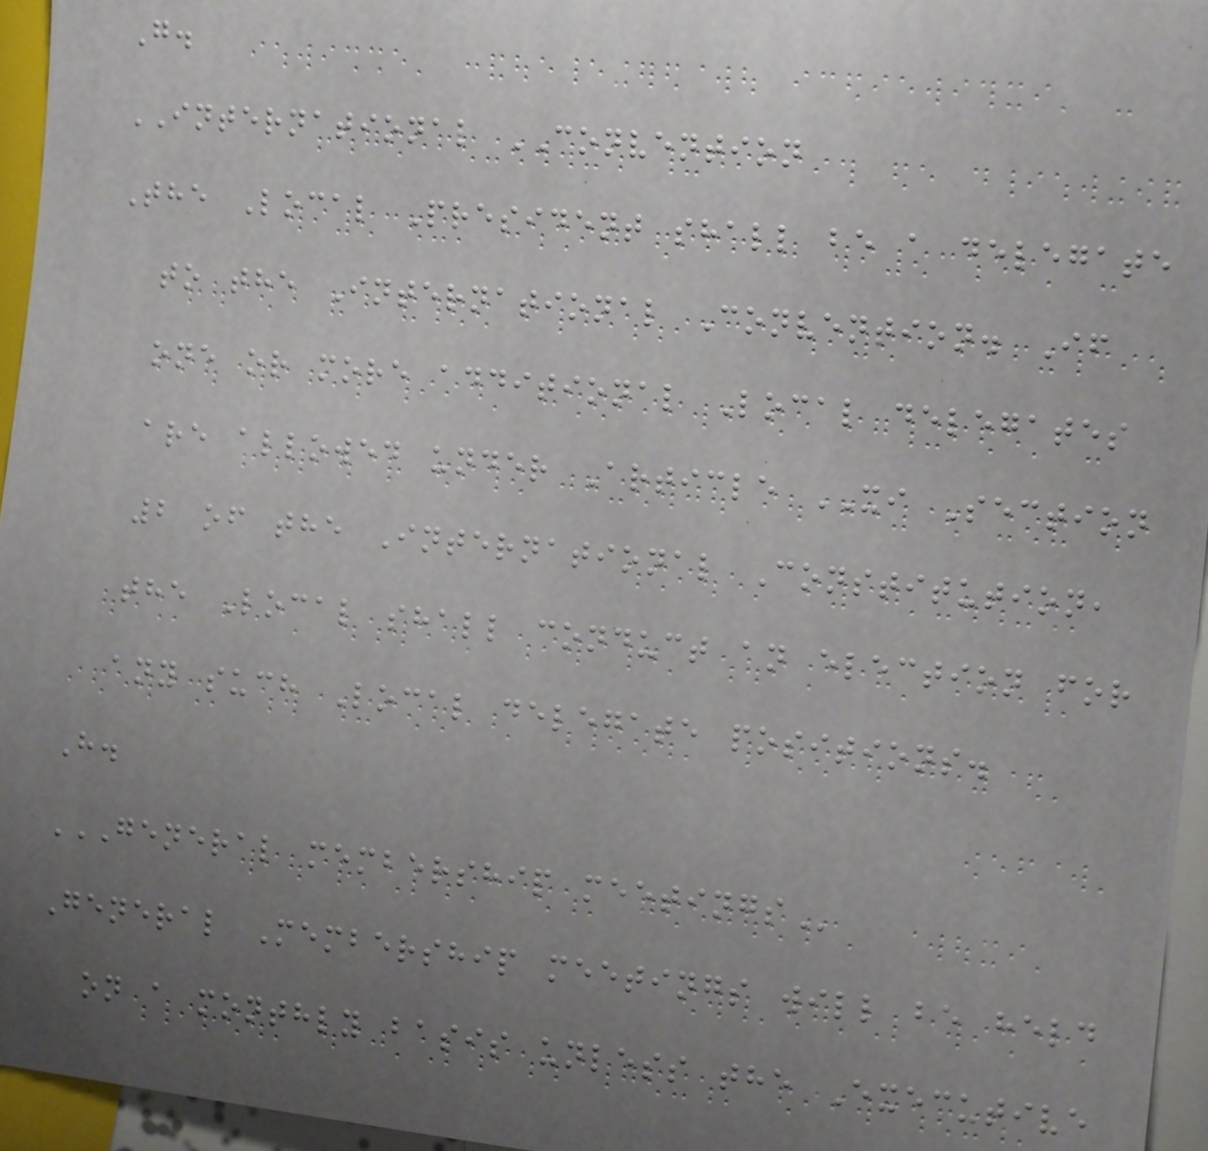G.
INTERNATIONAL CONVENTION
The Local President shall be a delegate
to the International Convention. If
one or more additional Local delegates
are allowed under Article XI Section
2 of the International Constitution,
the Local shall conduct an election for
any such Local delegate positions.
H.
GENERAL MEMBERSHIP MEETINGS
General Membership meetings will be held
on a monthly basis unless the Executive
